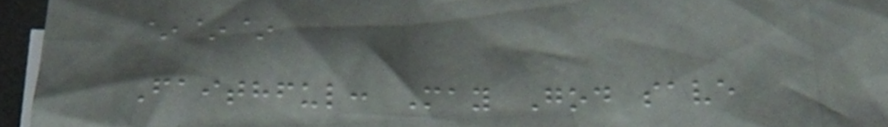~~~
Faithful: May God save
